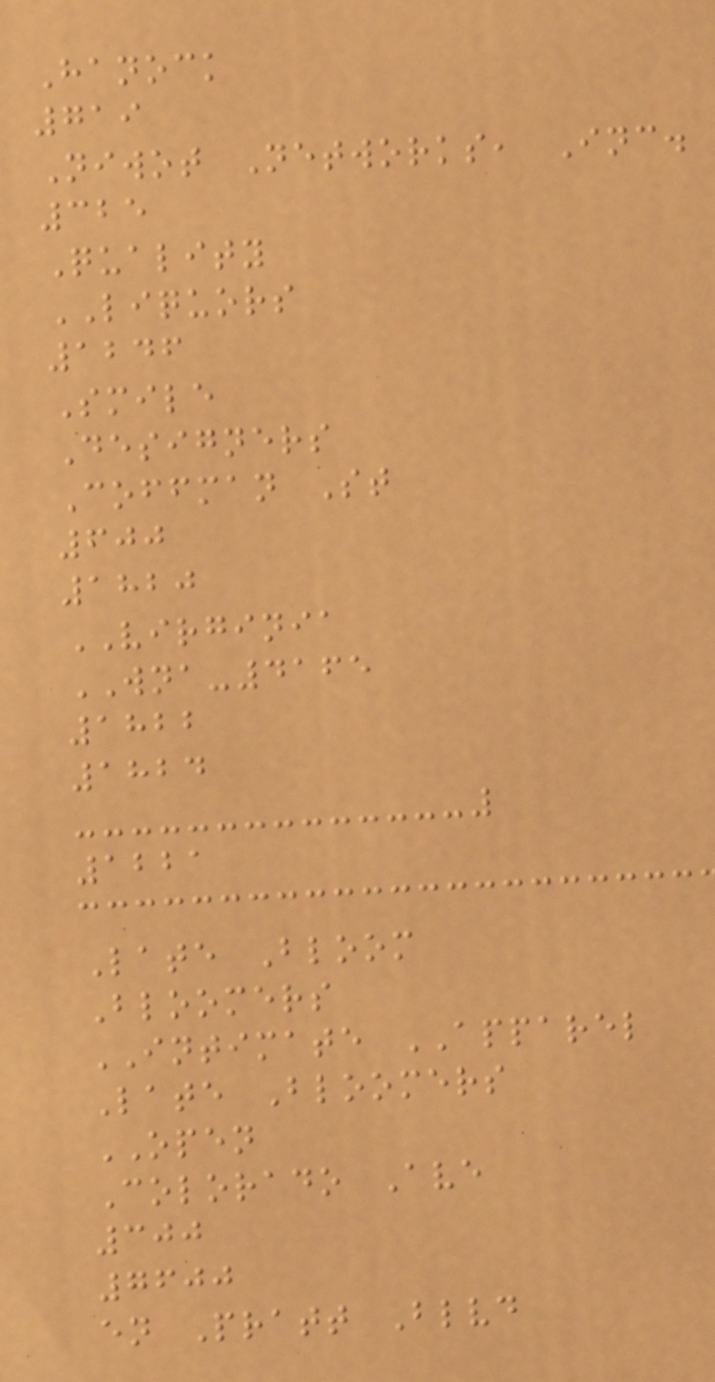Hanock
719
Niwot Networks, Inc.
325
Quality
LIQUORS
1246
Smile
Designers
Coffman St
600
1820
VIRGINIA
WNA-4165
1822
1824
1221
Late Bloom
Bloomers
INTIMATE APPAREL
Late Bloomers
OPEN
Colorado Ave
300
7600
en Pratt Blvd
